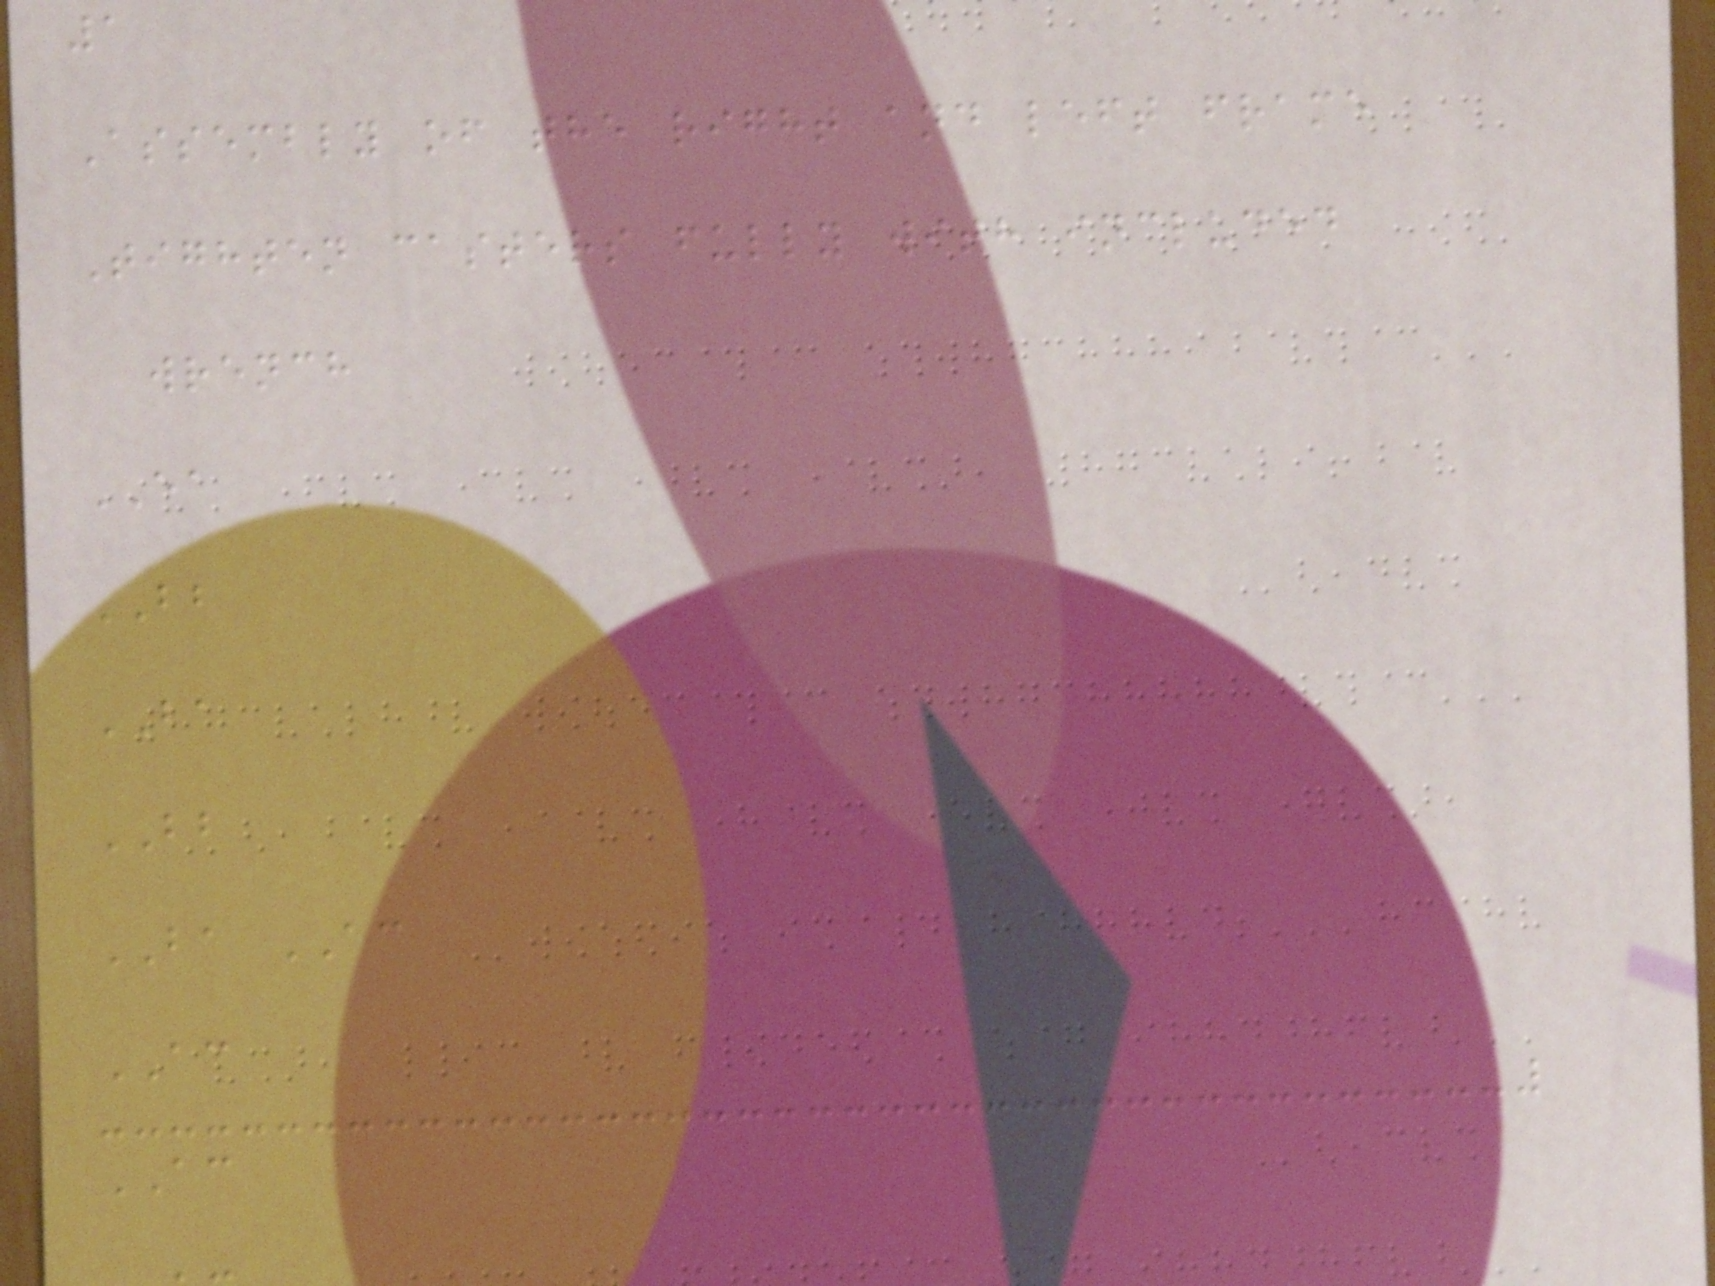1
Assembly of the right and left frame
Tighten casters fully with included
wrench
EA
BB
BA
BB
BA AC
AC
AC
